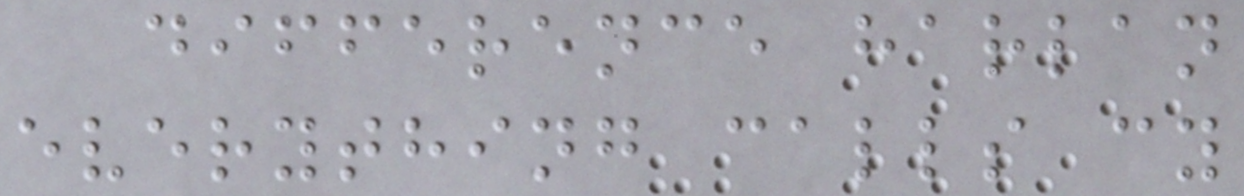difference harlan
everything calls cy
